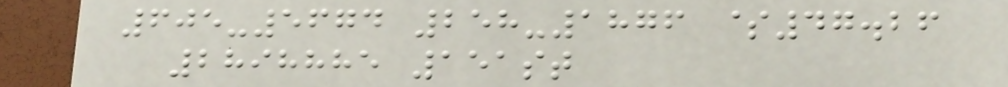605-5674 258-1876 $47.26
2898885 151st
